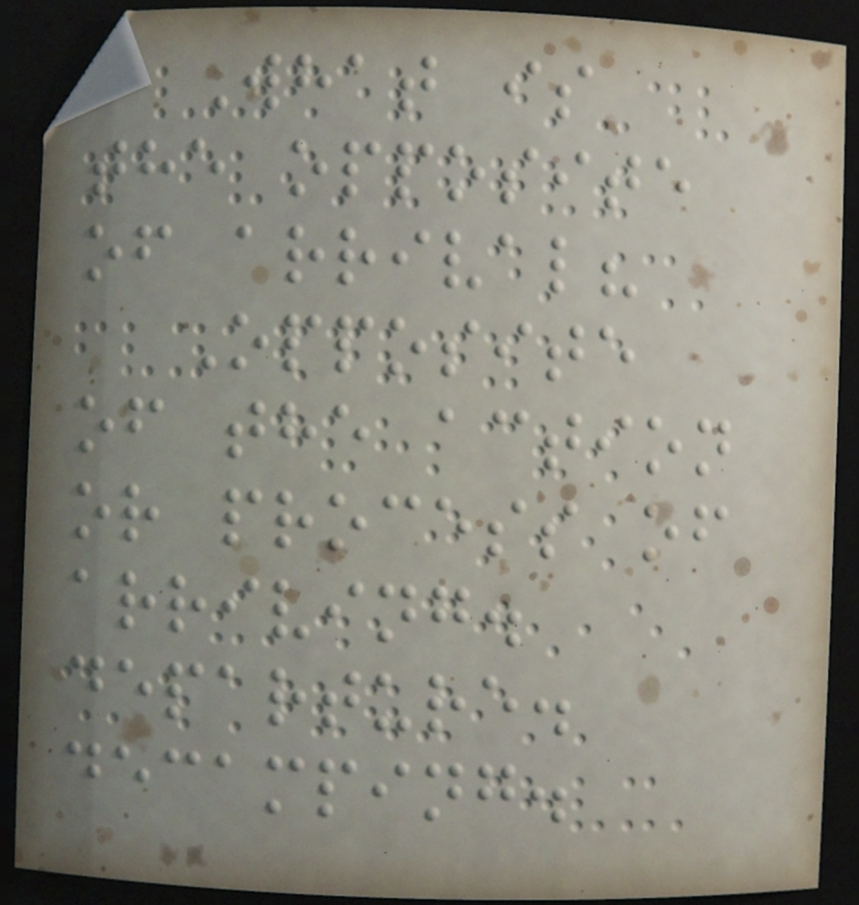What is
the opposite
of arrival?
Opposite
of the action
or process of
arriving.
departure.
decamping.
